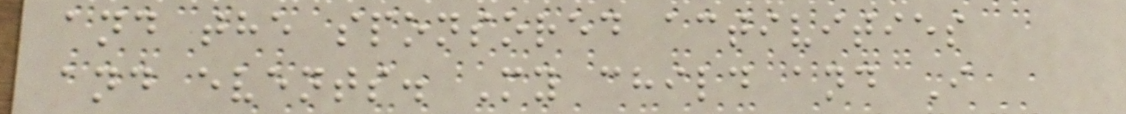and the sponsored activities
and events. My child and I
